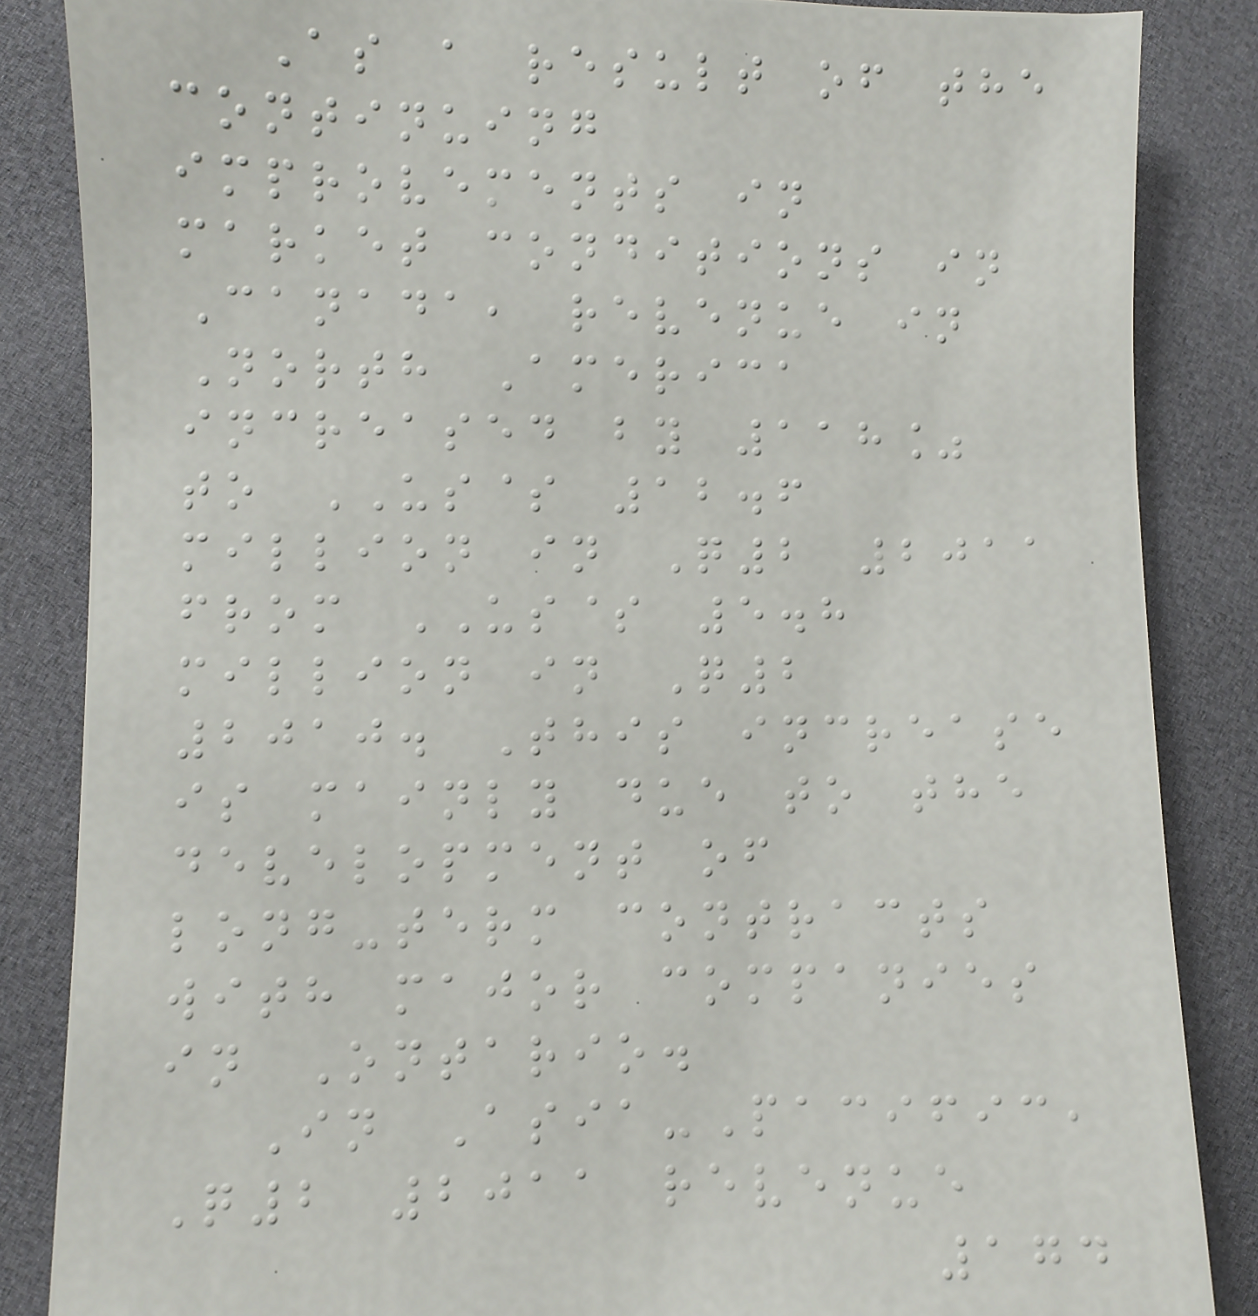As a result of the
continuing
improvements in
market conditions in
Canada, revenue in
North America
increased by 118%
to US$ 12.6
million in Q2 2011
from US$ 5.8
million in Q2
2010. This increase
is mainly due to the
development of
long-term contracts
with major companies
in Ontario.
In Asia-Pacific,
Q2 2011 revenue
174
